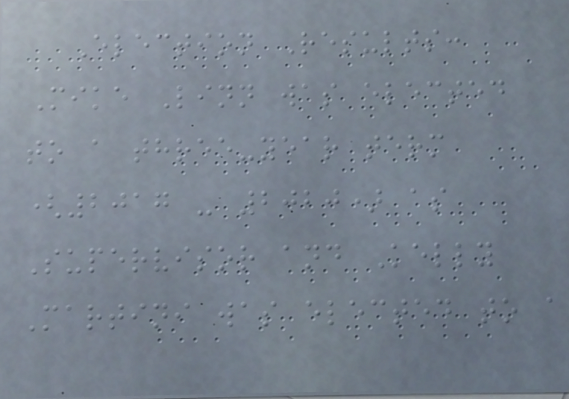Election Results:
Mike Linn was elected
to a three-year term
(2017 - 2020) as
Supervisor and Kelly
Martini was elected to a
